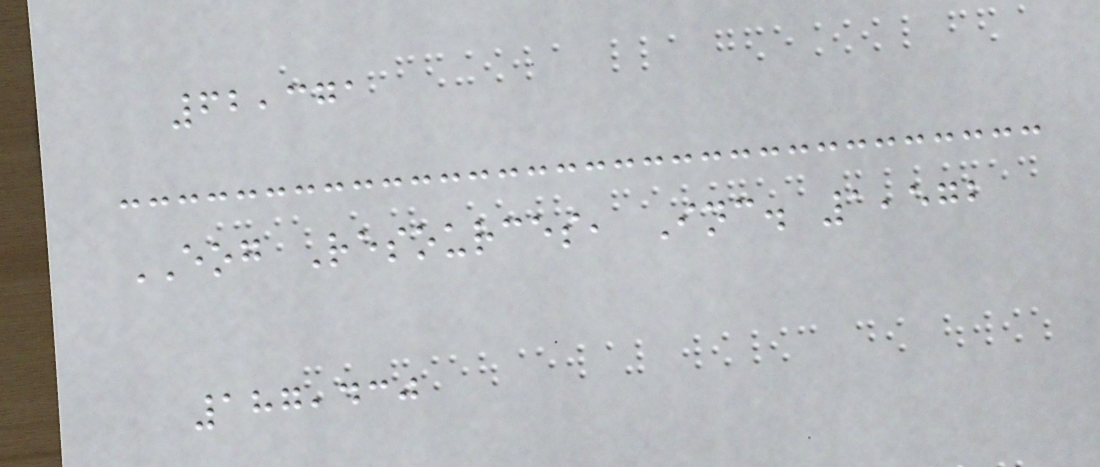62,371
EOG Resources, Inc. 1,572
187,430
